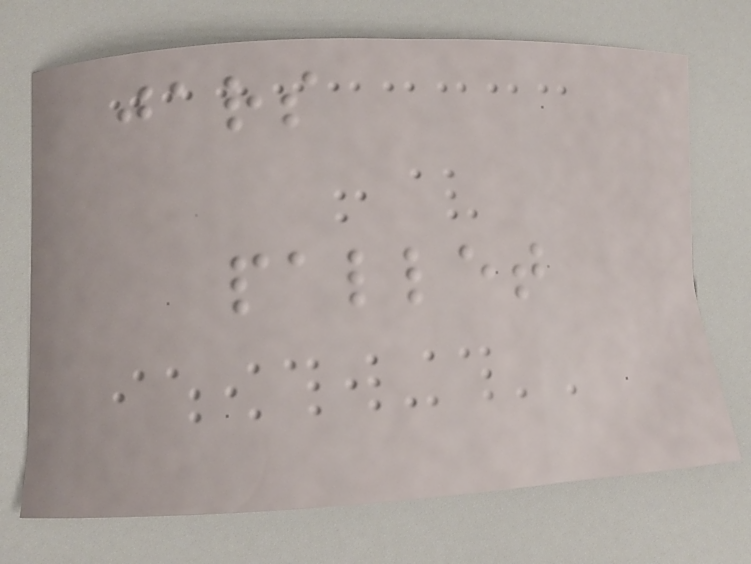jars
pallet
